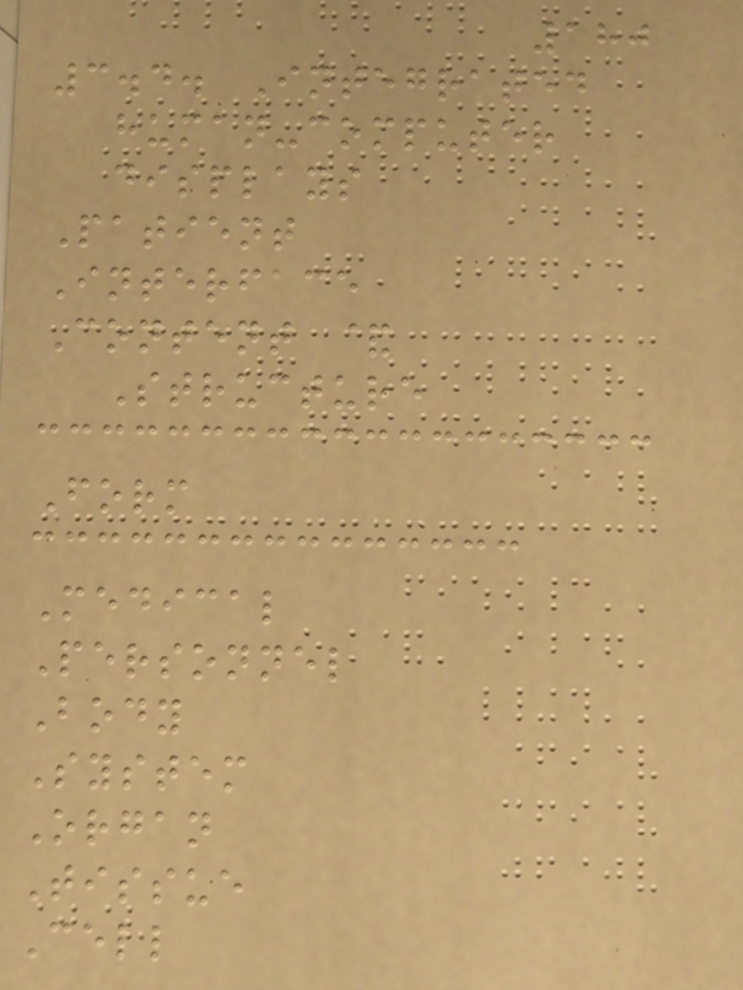180
3.4. Integrated
human-computer
displays
Patient
Interface
Content &
Structure
Form
Medical
Personnel
Body
System
Organ
Tissue
Cell
